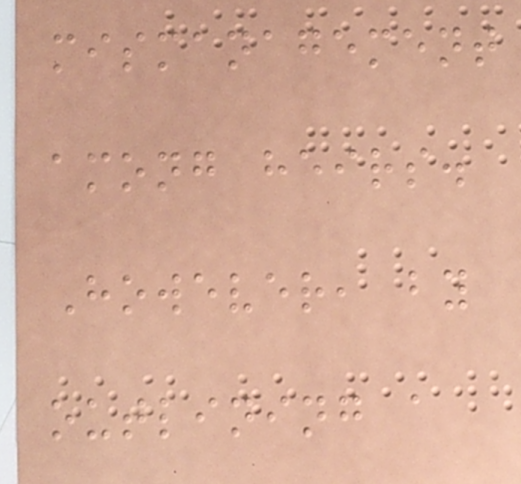mismanagement
among heirs.
However, by
outlining a
